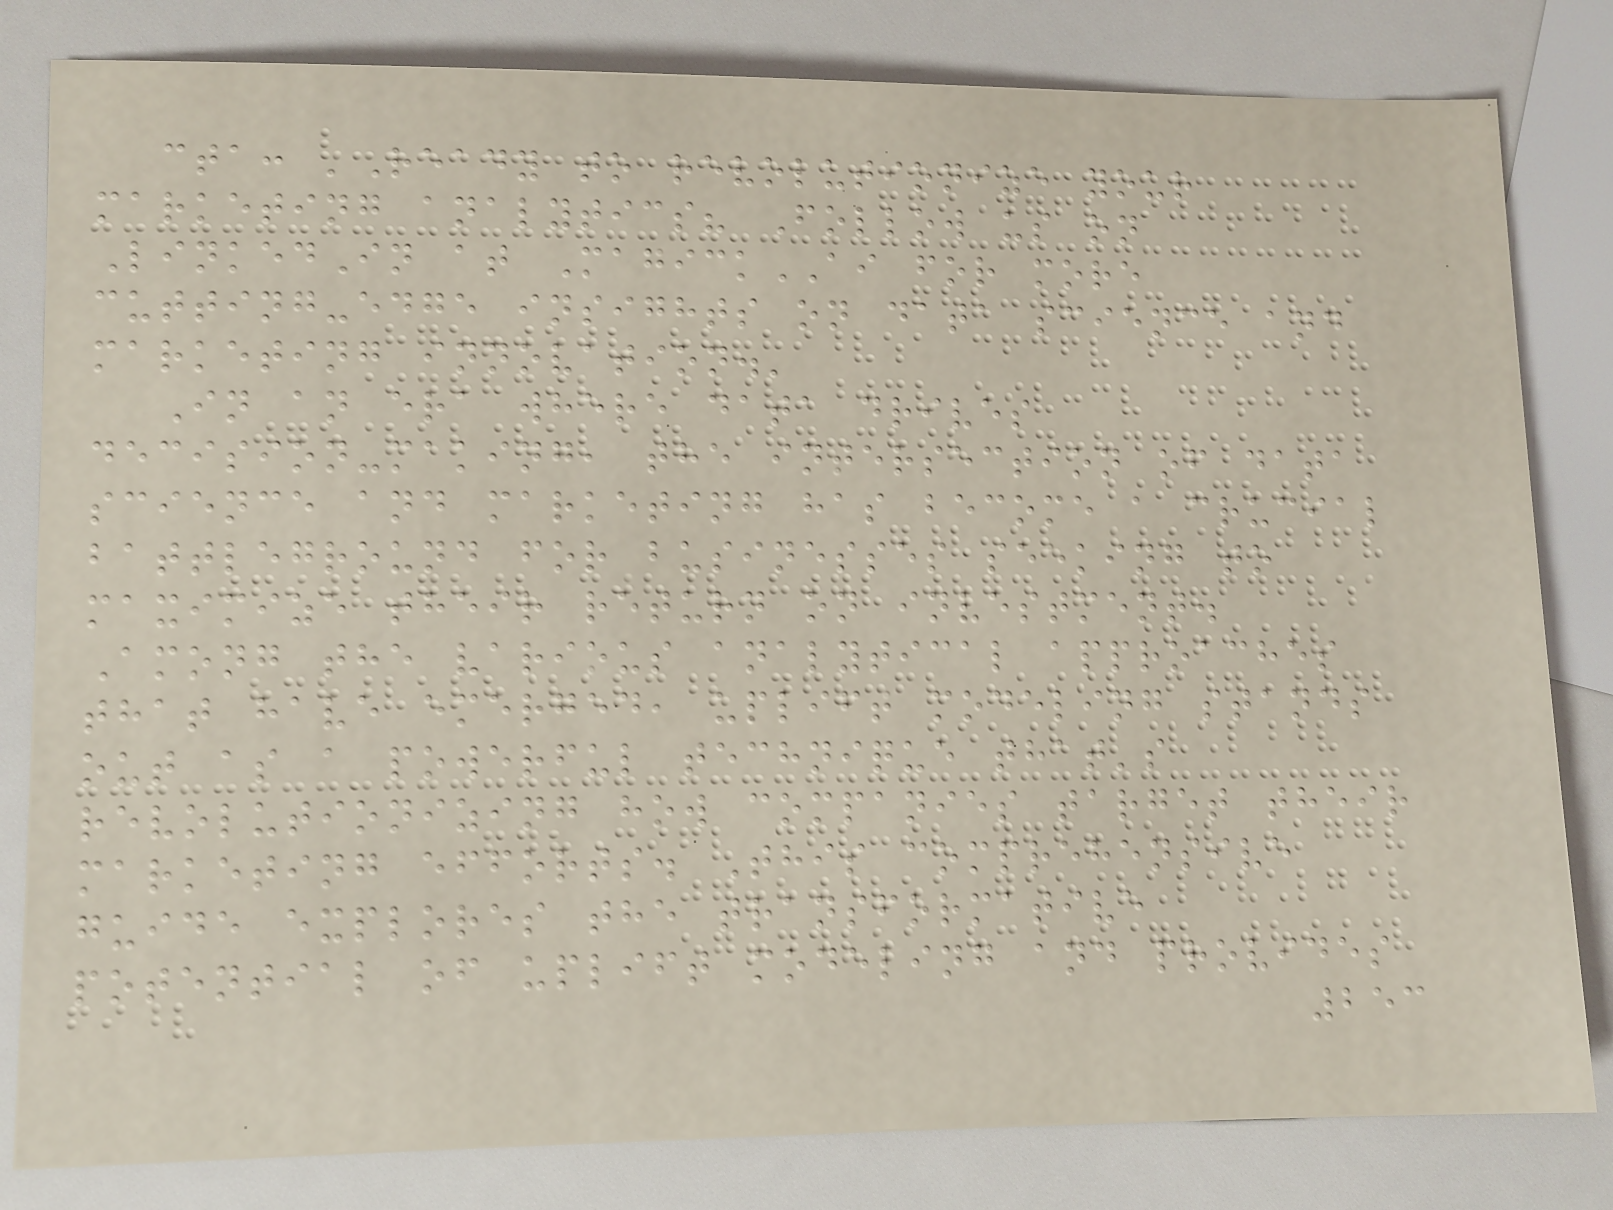cta: 'Ready to revolutionize your
marketing analytics? Follow us on
LinkedIn at MagickAI for more
cutting-edge insights on data science and
marketing innovation.'
In an era where data drives
decision-making, the intersection of data
science and marketing has become a crucial
battleground for businesses seeking to
maximize their return on investment.
Among the various analytical approaches
that have emerged, uplift modeling stands
out as a powerful technique that's
revolutionizing how companies target their
marketing efforts. This comprehensive
guide explores the transformative
potential of uplift modeling and provides
253
